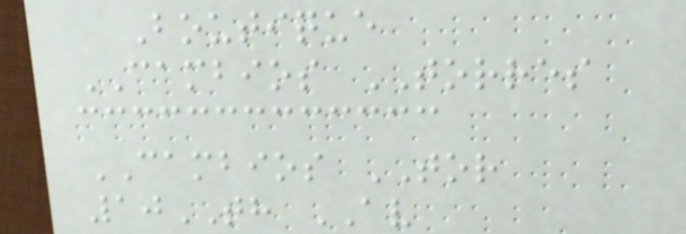Boutique
CAMBIOS TORRES
CAMBIOS TOR
10TH AV
